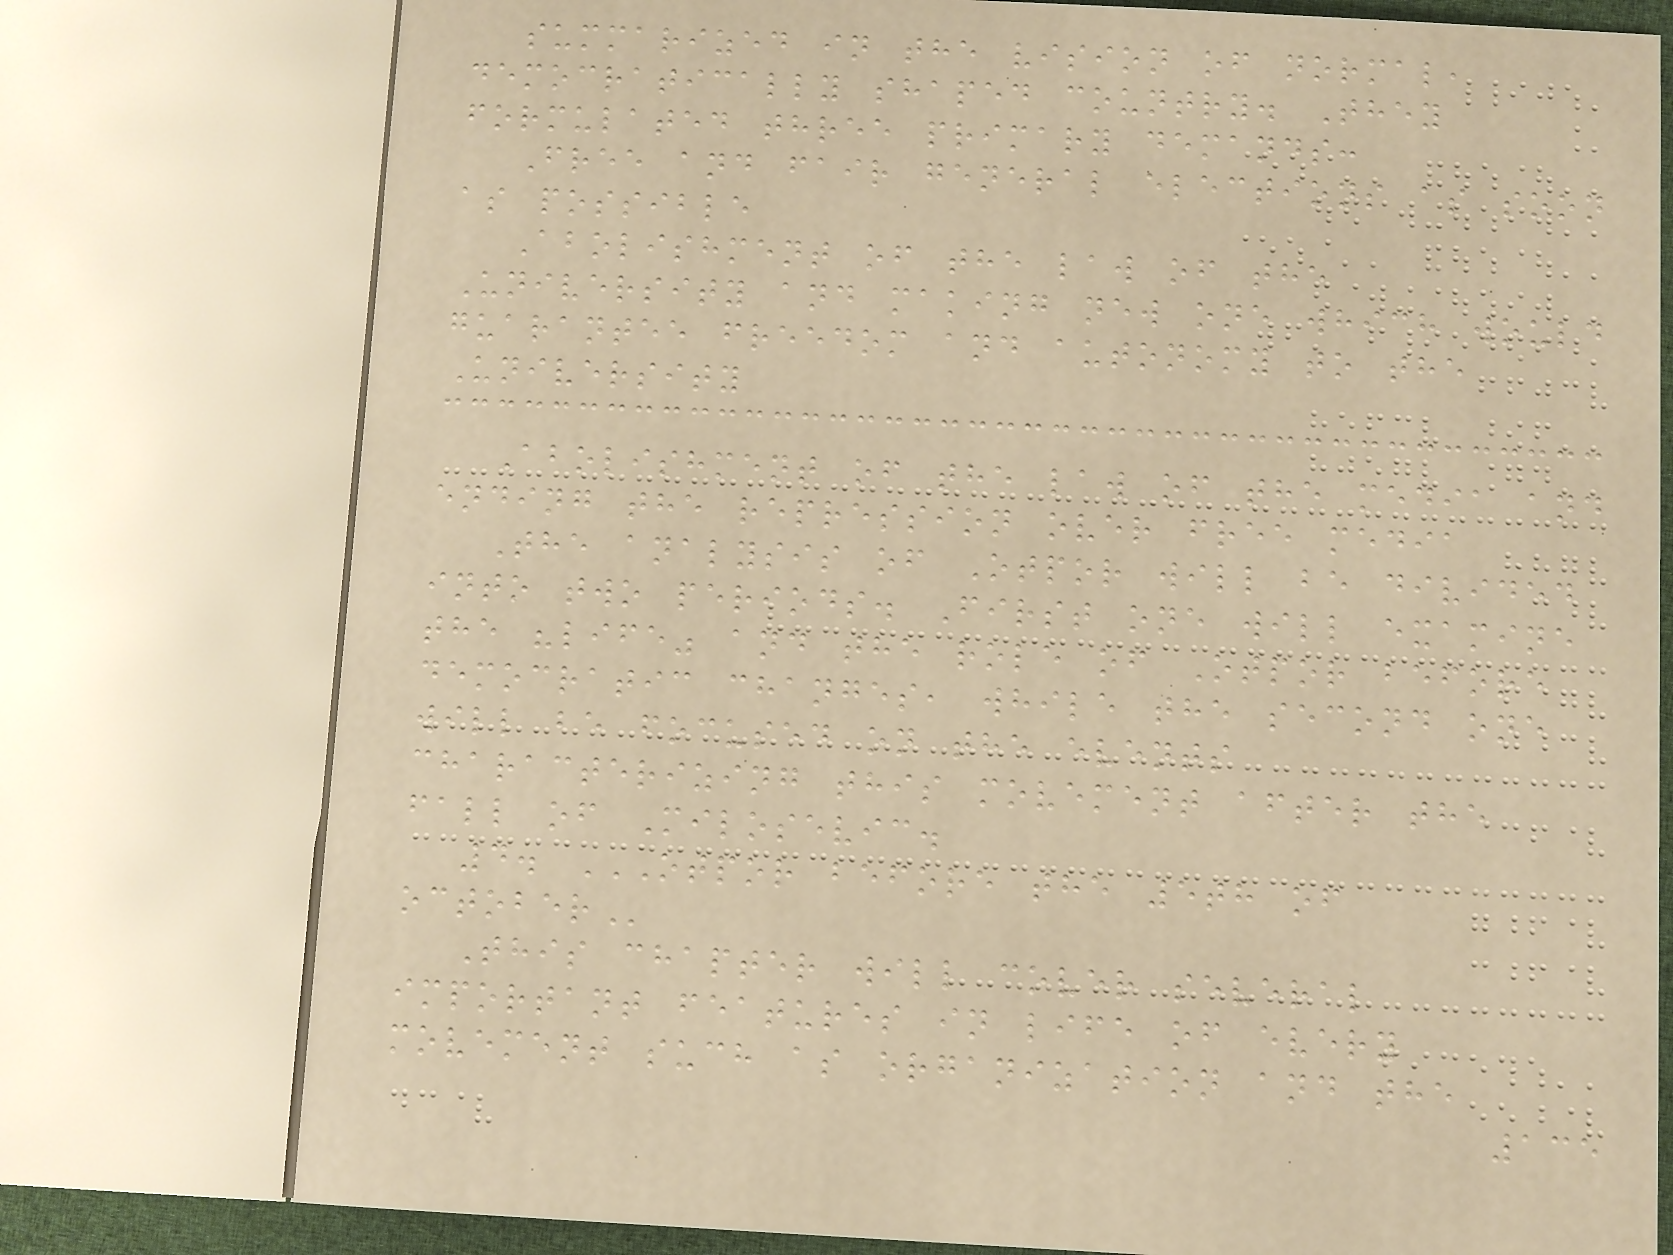summarized in the vision of normal,
democratically shaped country. They
formulated three primary demands:
Free and fair general elections as soon
as possible
Abolishment of the law of the
University and making new one which would
guarantee freedom and autonomy to the
University
Abolishment of the law of the media and
ending the repression over free media
The analysis of Otpor will be divided
into two periods. First one will examine
the "life" and the role of Otpor before
democratic changes, while the second one
will be focused on the events
characterizing this movement after the
fall of Milosevic.
4. OTPOR BEFORE THE 5TH OF
OCTOBER
This chapter will cover several
important features in life of every
movement such as organization and the
135
